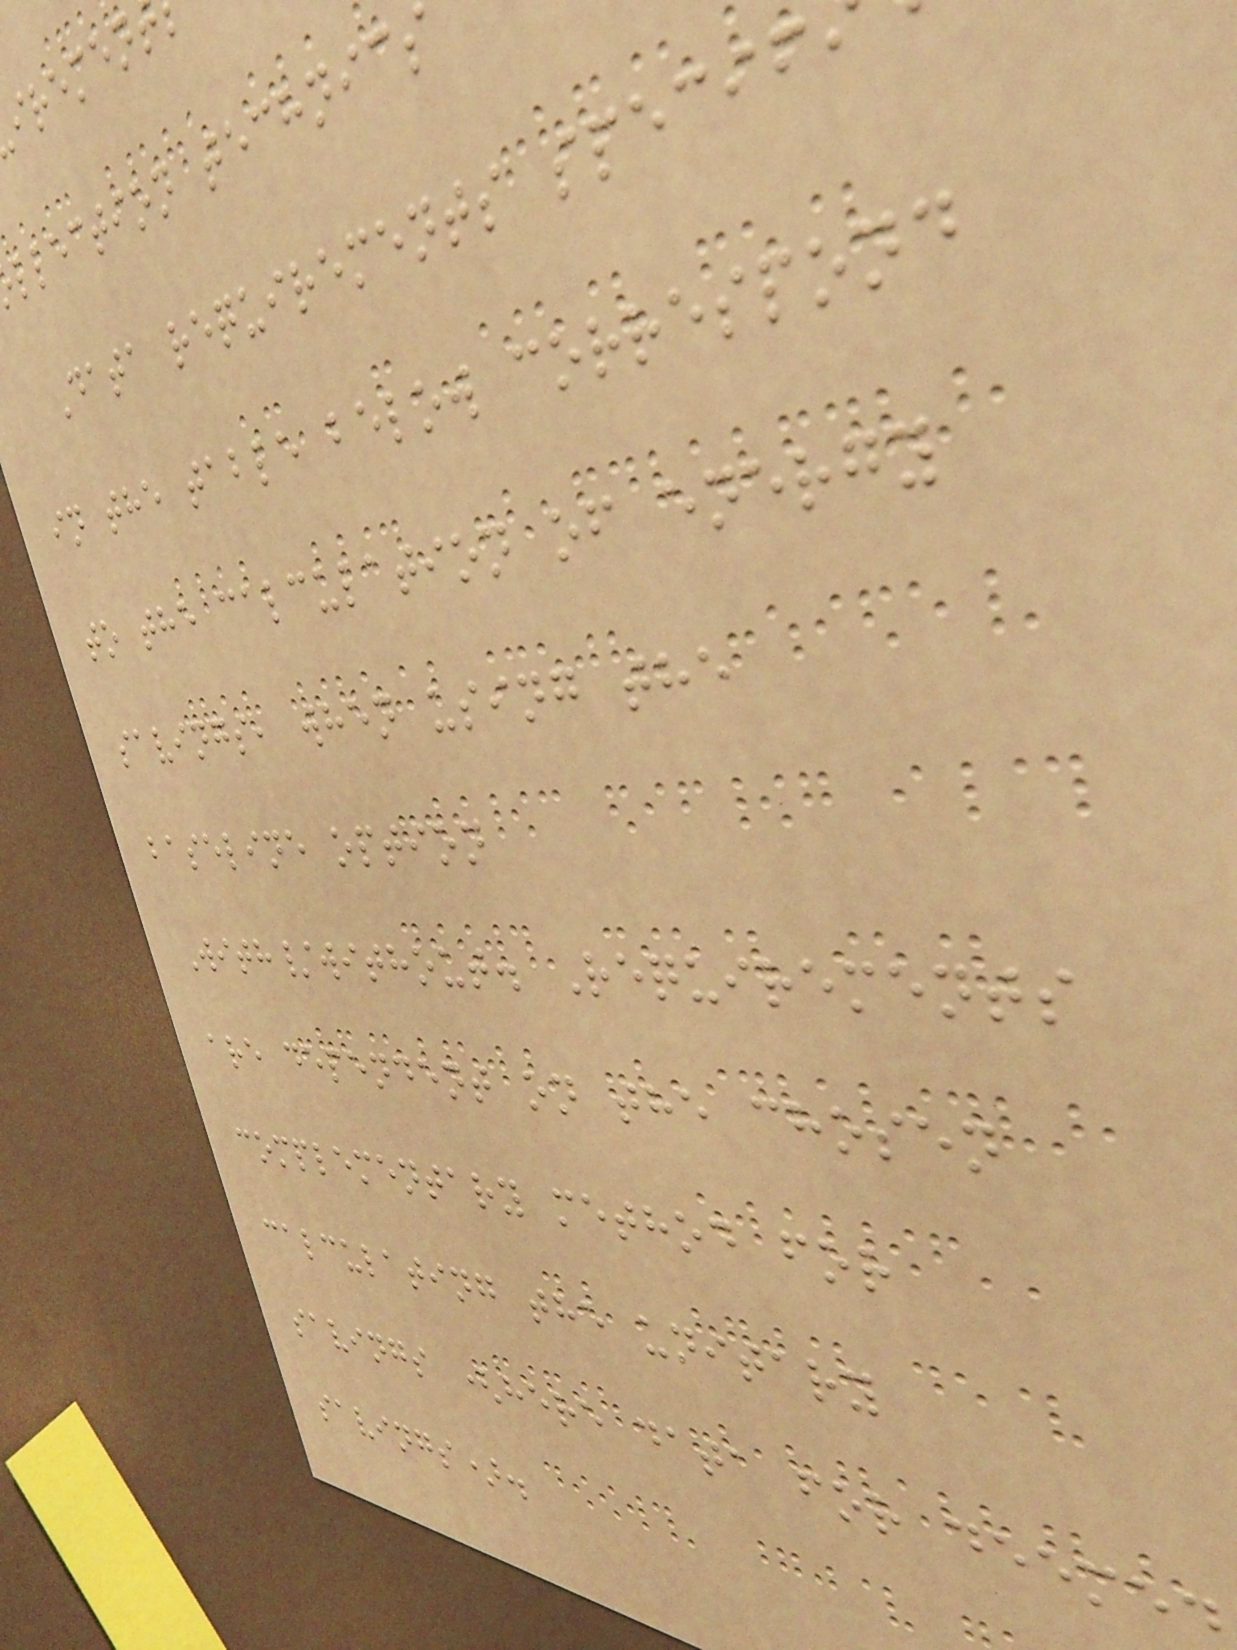llection technics
Data requirements specif
in the table below correspond
to the calculation of energy
savings, when using the
baseline option
With/without. Requirements
are dependent on the chosen
complementary method for
calculating the unitary
savings (here data for deeme
savings).
